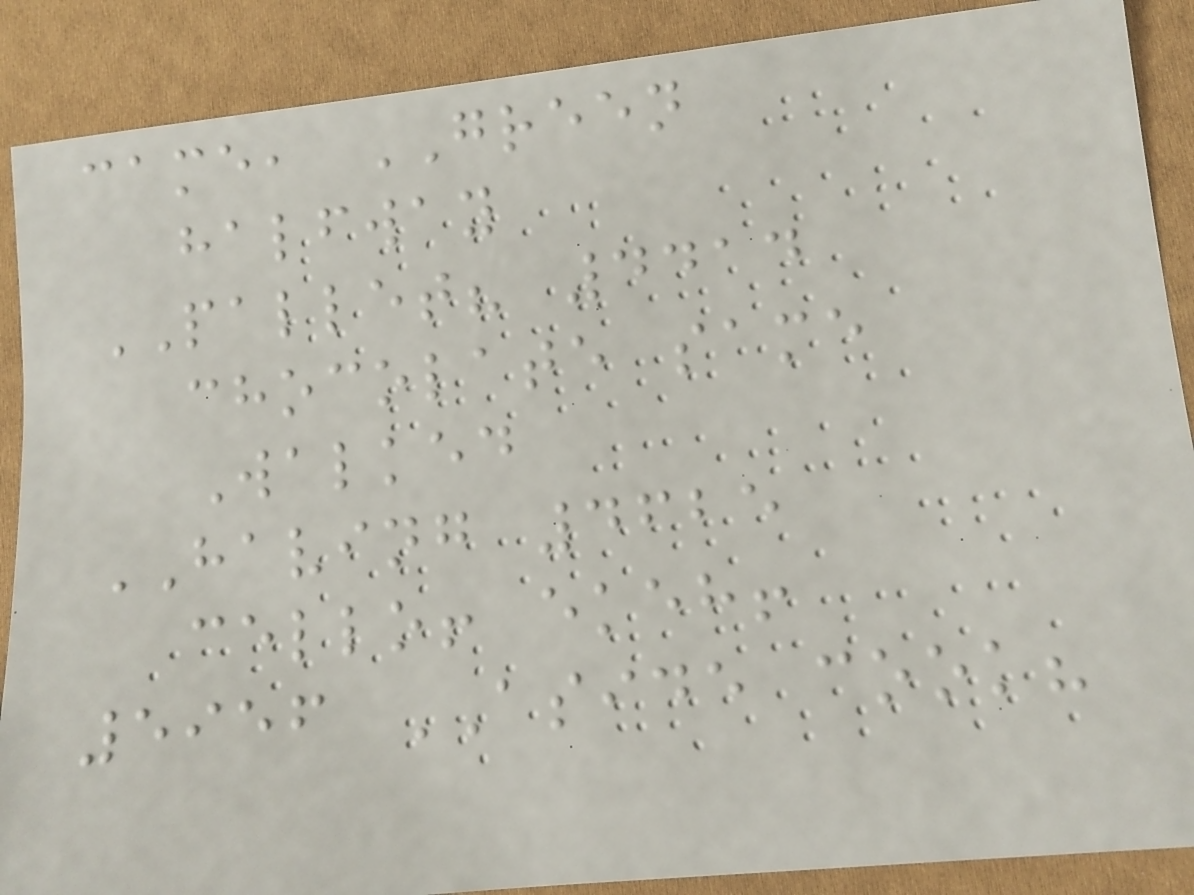came, GREEN
halfway
PALLET? 4414
chocolate same
Walked
HAVING 4625
cello! ekeh!
5956 ASIDE cook?
